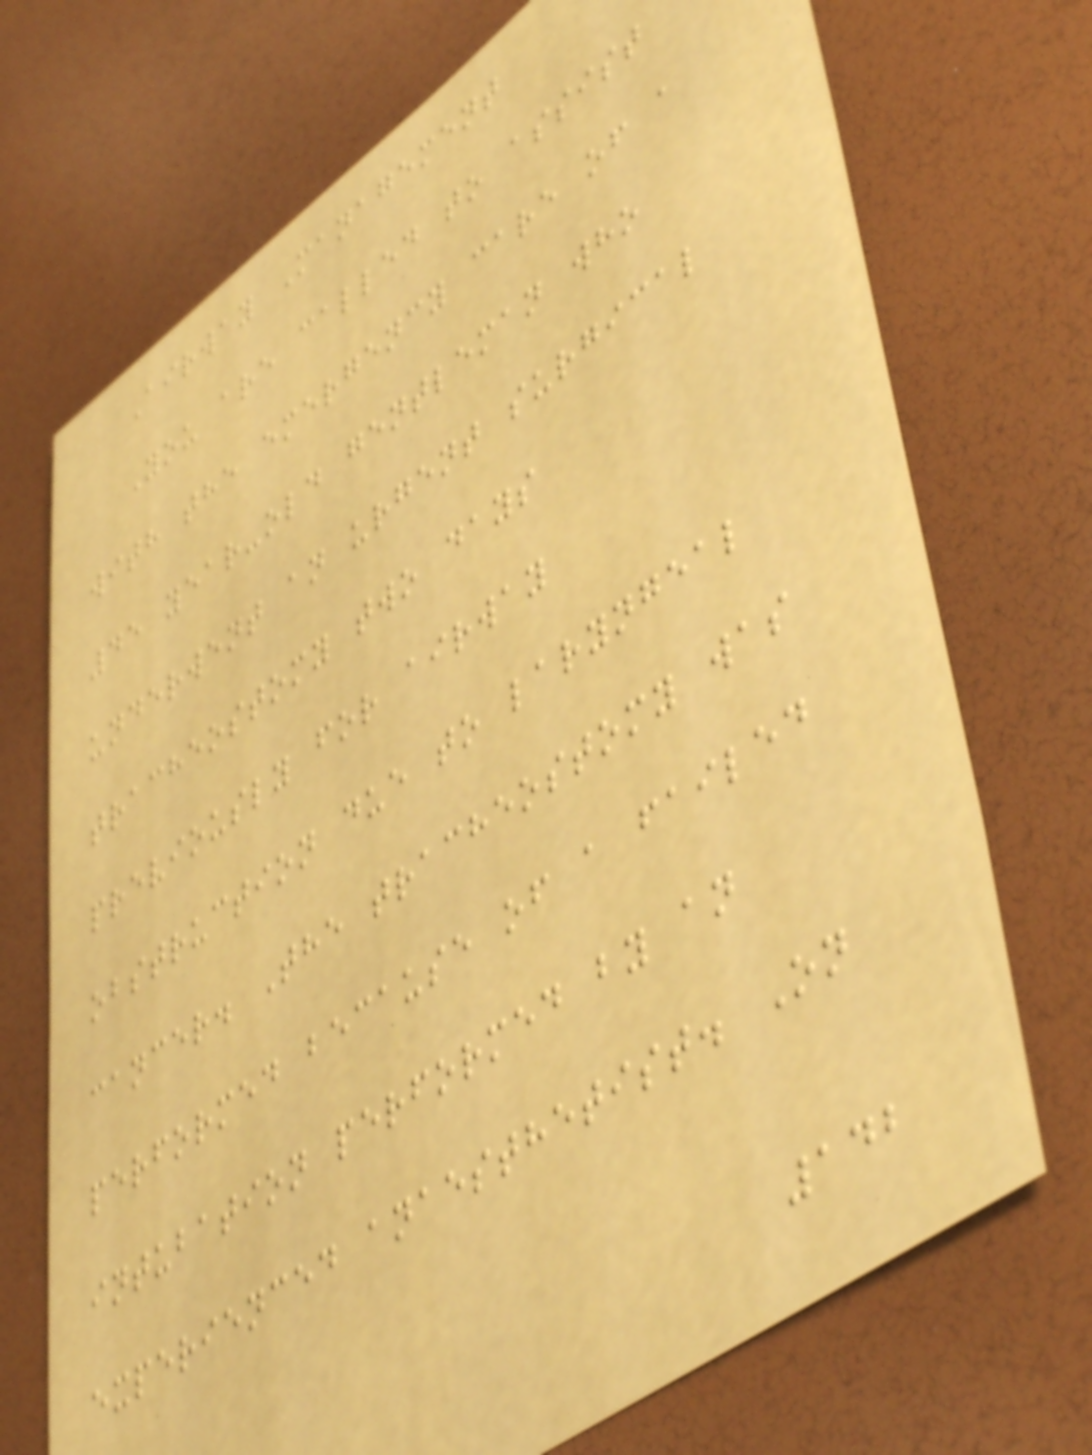Airway Management
You are called to assist
with the emergency care of a
45 year-old gentleman who
underwent an urgent surgical
tracheostomy two days
previously for airway
obstruction due to laryngeal
cancer. The tracheostomy was
performed because of a failed
intubation performed by an
experienced anaesthetist. On
142
